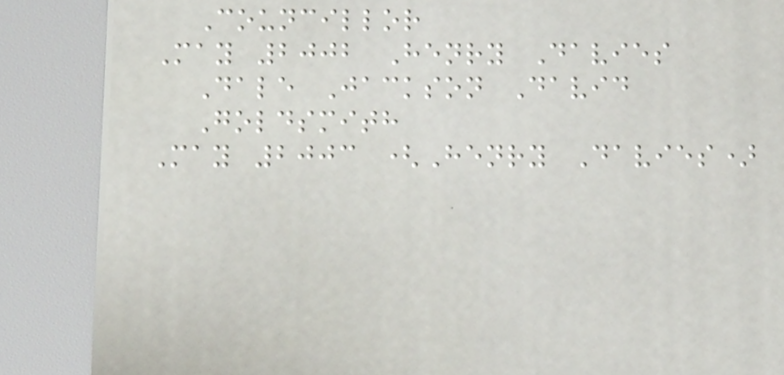Councillor
May 2002 Henry Davies
Dale Jackson David
Goldsmith
May 2003 (Henry Davies)
